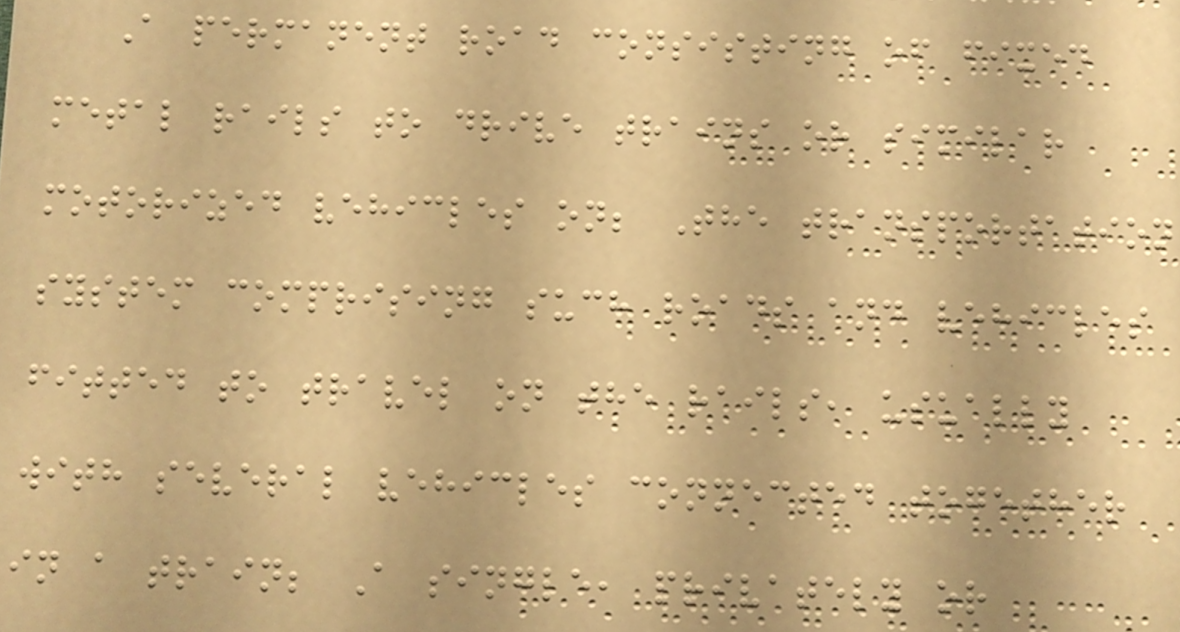A permanent road consisting of fixed
metal rails to drive trains or similar
motorized vehicles on; The transportation
system comprising such roads and vehicles
fitted to travel on the rails, usually
with several vehicles connected together
in a train; A single, privately or
